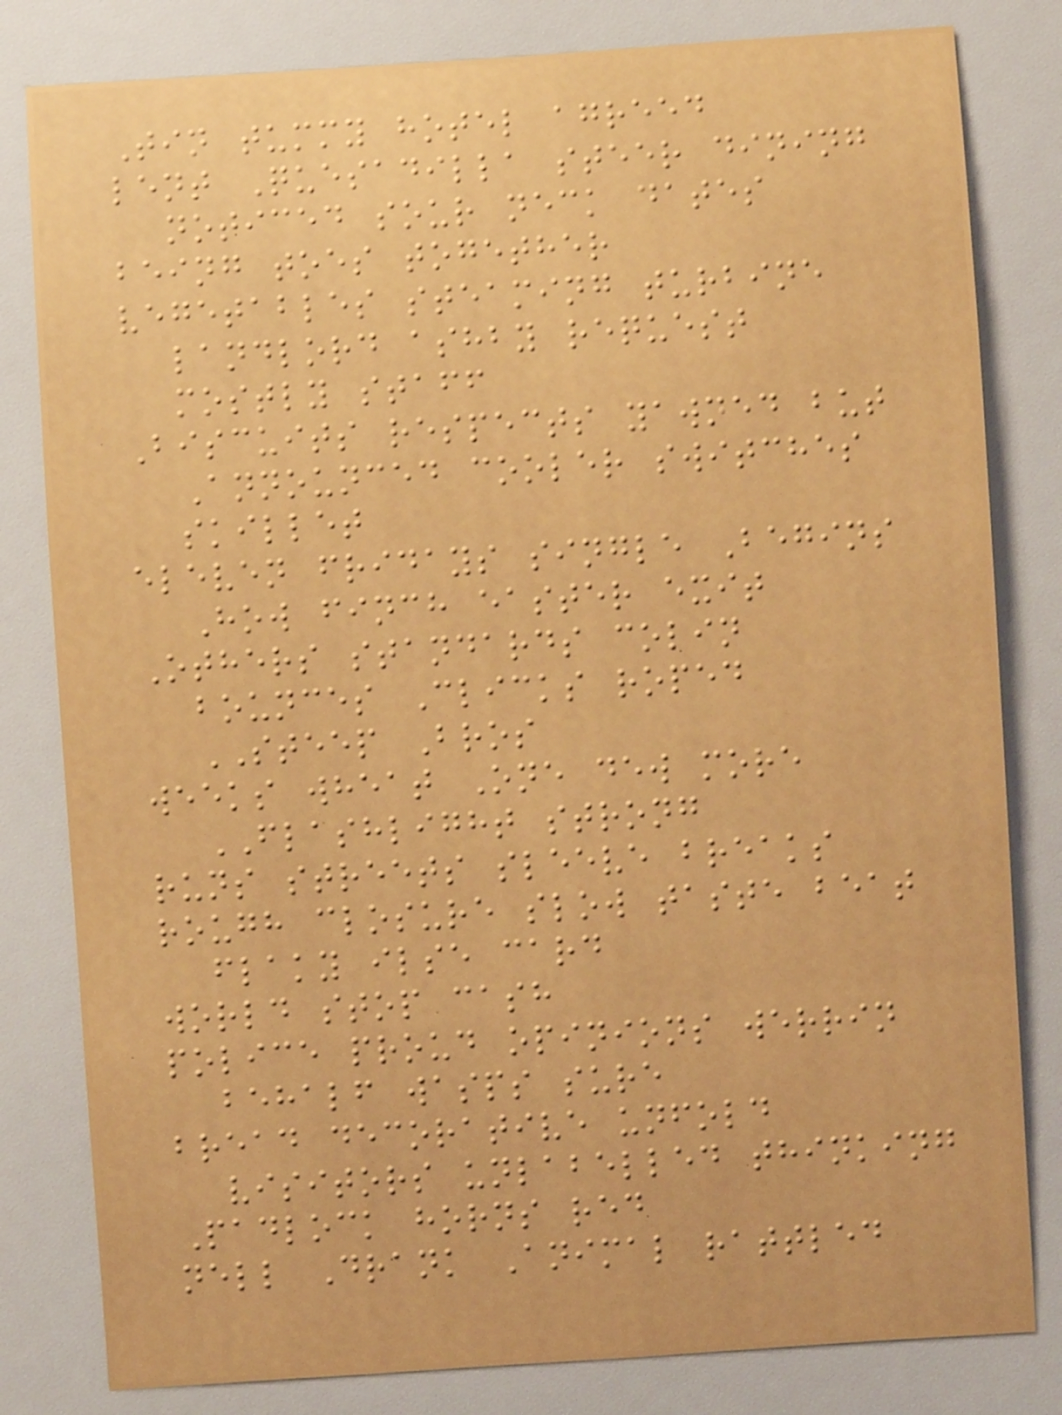Tin tummy hotel agreed
lent Quesadilla steer dining
noticed sour neck dates
being toes together
vegetables steaming turbine
landlord ashby request
mostly staff
Biscuits respects yawned but
Announced cooler switches
skillet
eleven fridays single Begins
How finch easter exit
Others standards colin
bounces Clicks roped
STEEP Bros
weeks wheat One dew more
FLASHLIGHT strong
runs streets sleeve breaks
rough closure slow taste beat
flaky ilse card
world stop cash
police proud opinions werrin
behalf wasps sure
bread decorative unfold
visitors unlabelled thinking
Padlock horns red
nell Drank Animal rattled
